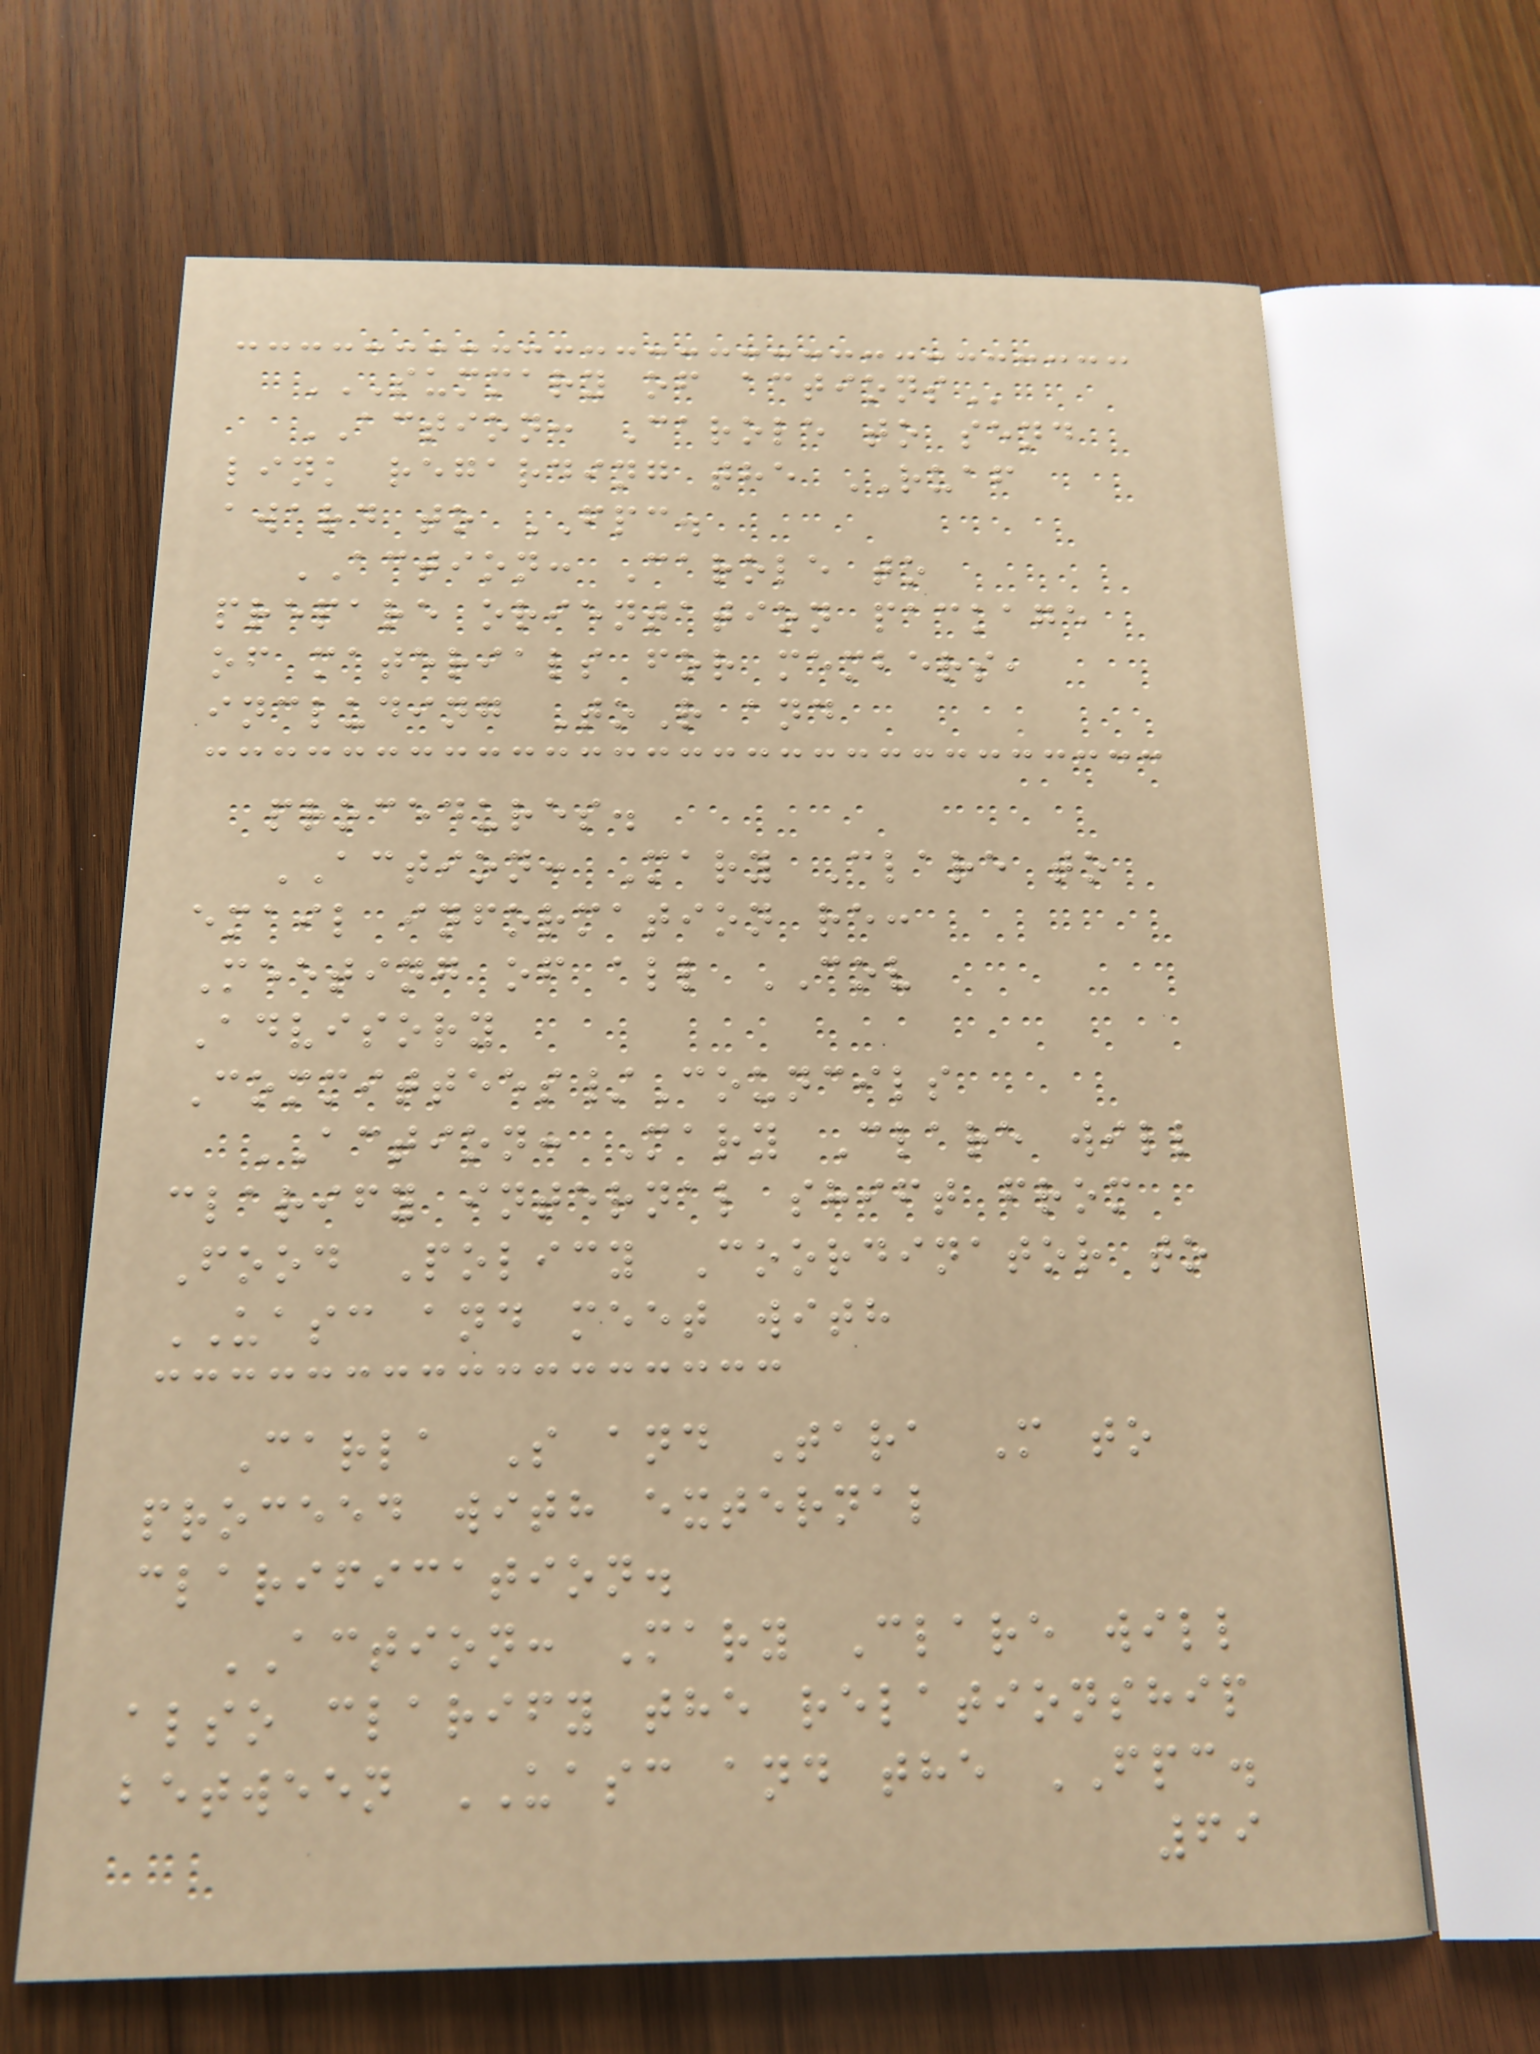SUMMARY OF ACTIONS
ACTION: Carole to send
link regarding the RUAF
award to FPC.
ACTION: Carole to
prepare orientation package
of materials for members,
including ToR and
procedures.
ACTION: Mary Clare to
email information re:
Meeting of all COV
Advisory
Committees/Councils
ACTION: Mary Clare will
clarify internal shift from
Food Policy Coordinator to
UASC and meet with
Carla S and Tara M to
proceed with external
clarification.
ACTION: Mary Clare will
also clarify the relationship
between UASC and the FPC.
69
